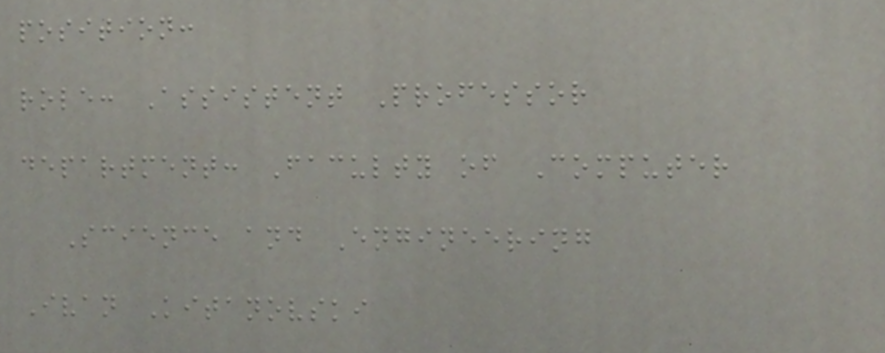position:
role: Assistent Professor
department: Faculty of Computer
Science and Engineering
Ivan Kitanovski
